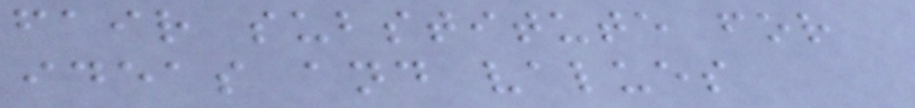fair substitute for
ideas and values
